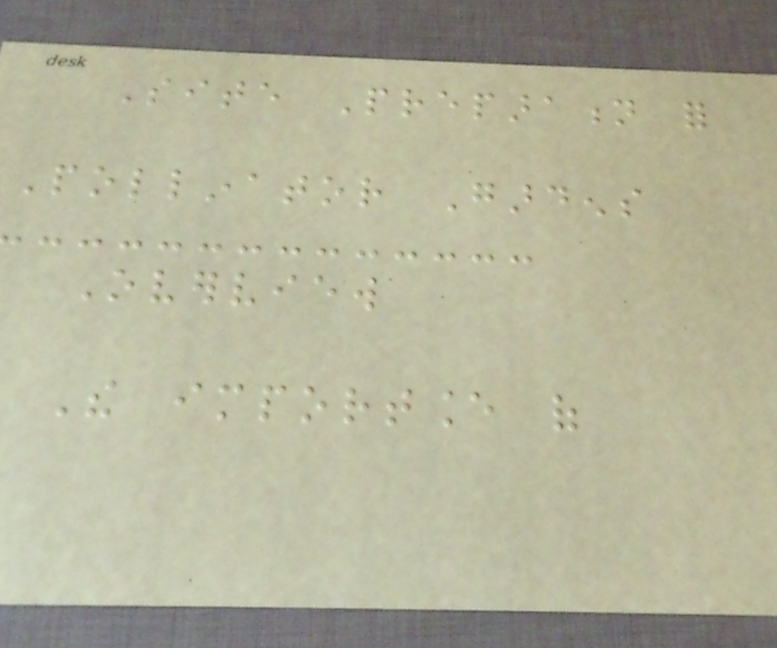Site Preparation for
Pollinator Gardens
Overview
The importance of
